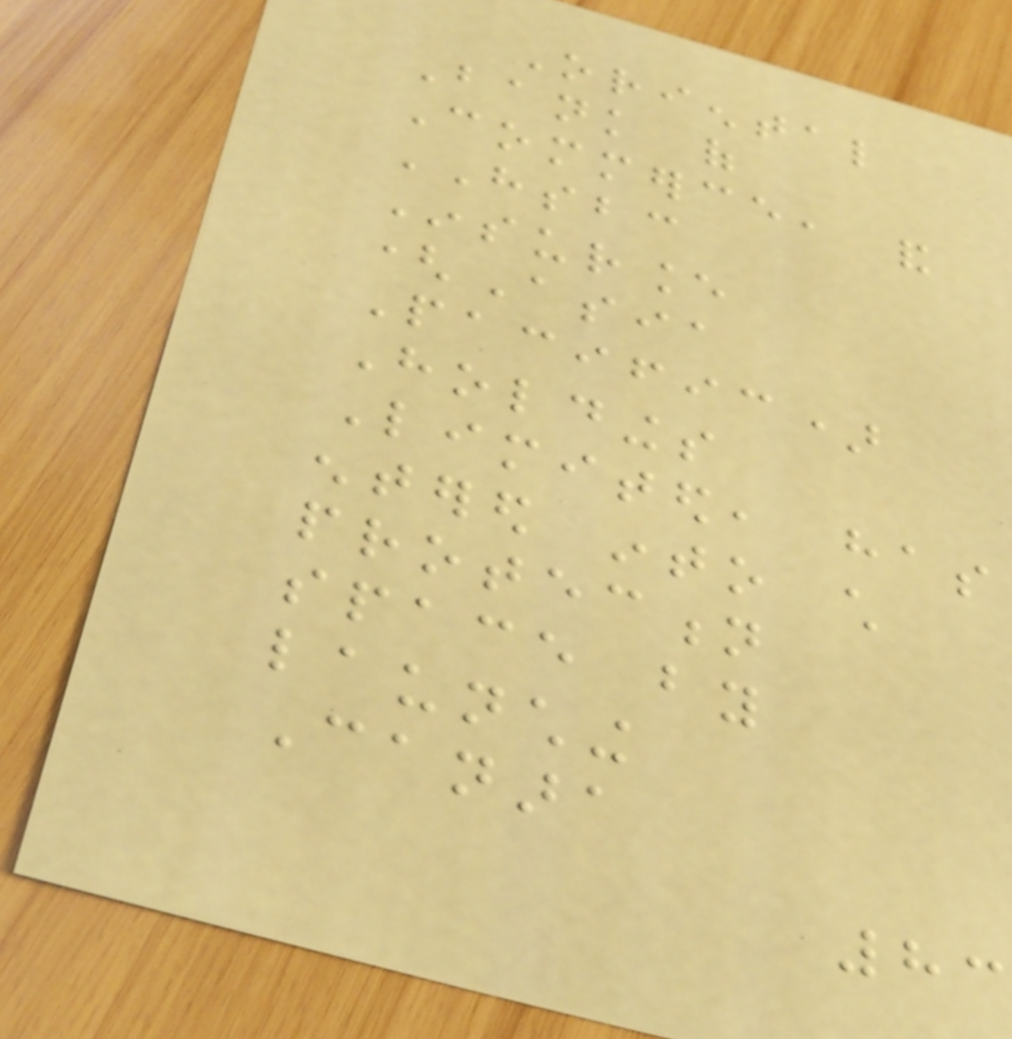Oriental
Bank of
Commerce, and
HSBC
Insurance
(Asia
Pacific)
Holdings
Limited, has
entered into child
protection
space by
launching
Canara
83
